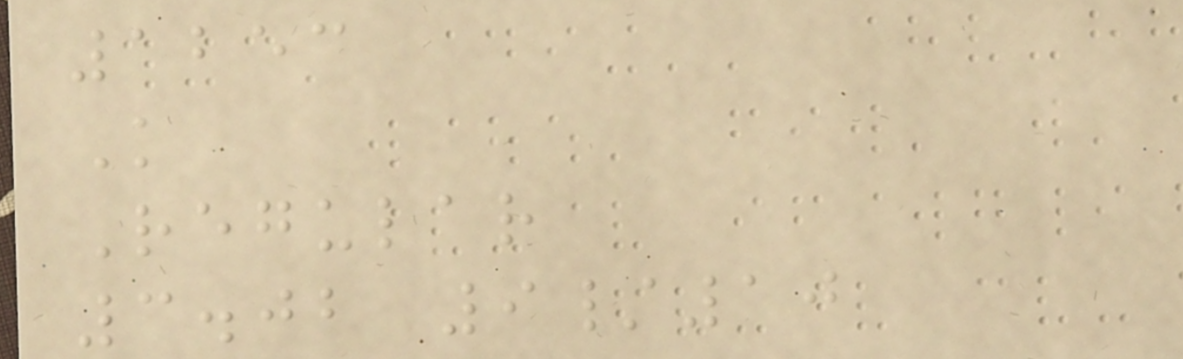1253
K
Regular
3.02 9/10
